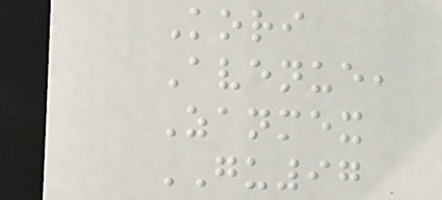Kori
Avenue,
Zanmex
GU97
